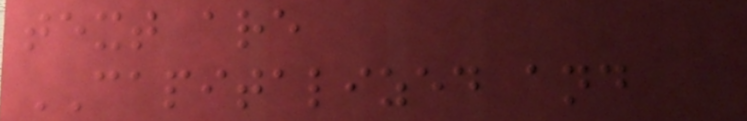text are
CAPITALIZED and
